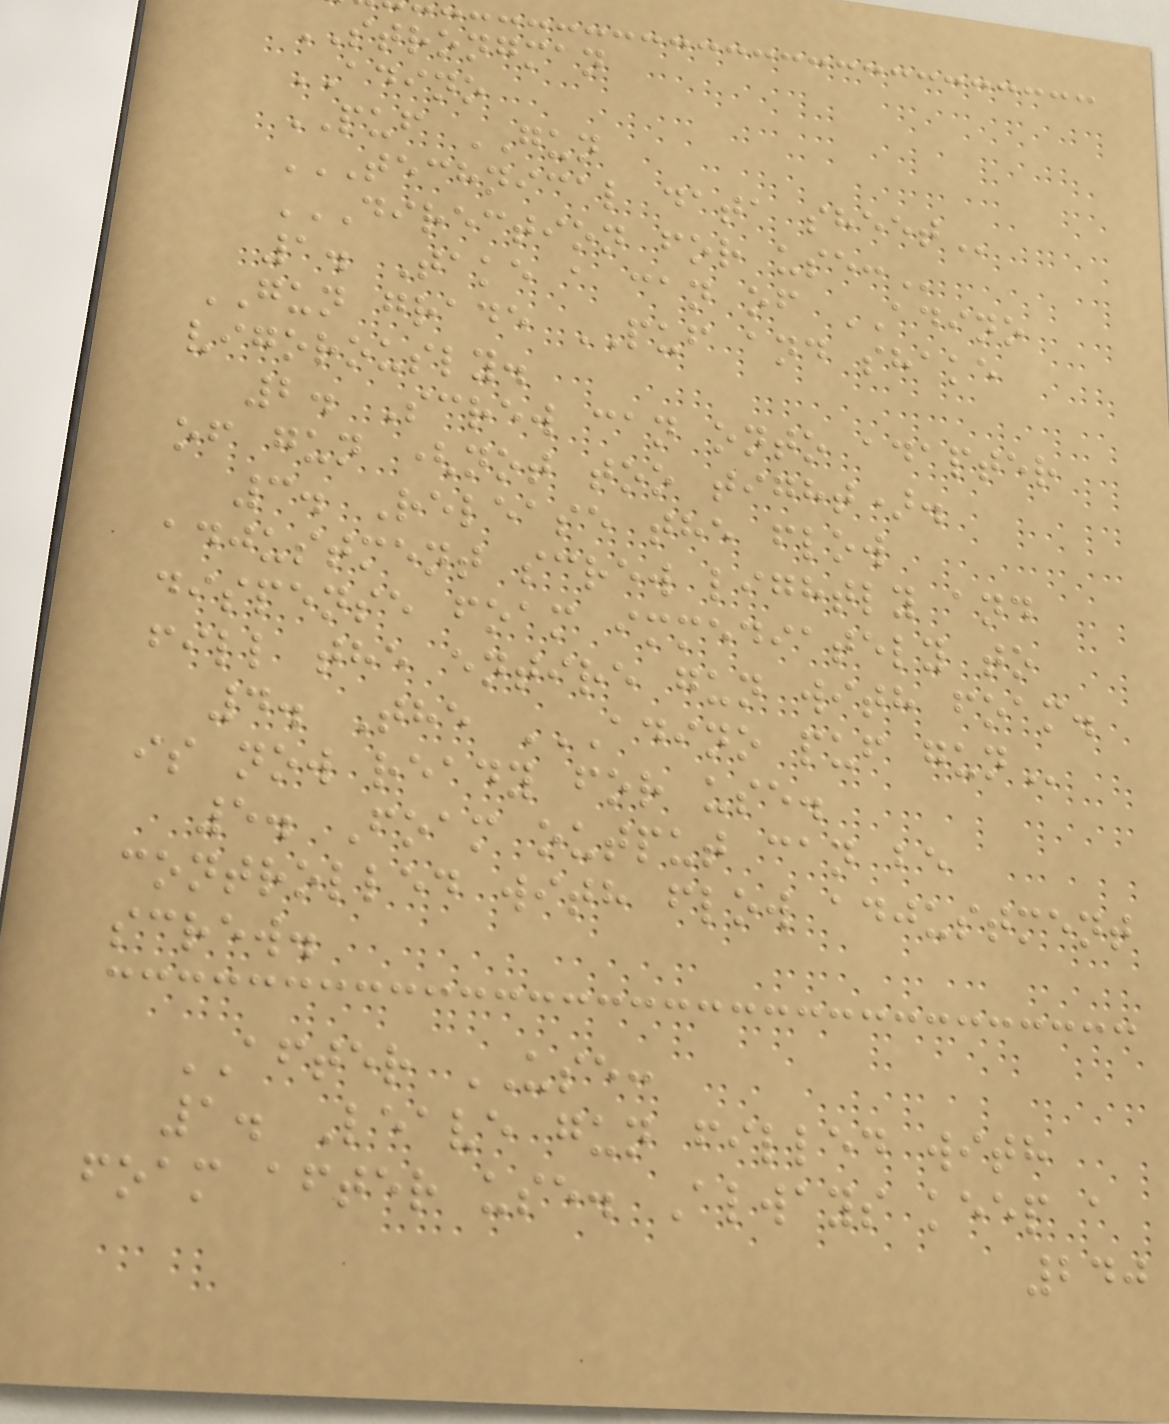STRONGMAN
ADINO
PUF GUN
TECHNICAL DATA SHEET
DIRECTION FOR USE:
1. Take a can of ADINO
GUN grade PUF and shake
vigorously.
2. Screw can onto adapter
of gun (not too tight).
3. Release the flow
adjustment screw lightly and
dispense foam immediately to
fill the entire gun with foam.
4. The ADINO PUF GUN
is now ready for use.
5. Foam output can be
controlled with flow adjustment
screw.
AFTER USE:
1. Leave gun filled with
foam after use. Always keep a
240
